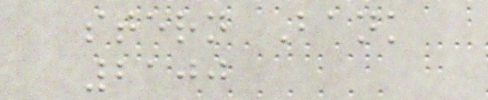stern Bank
2100
